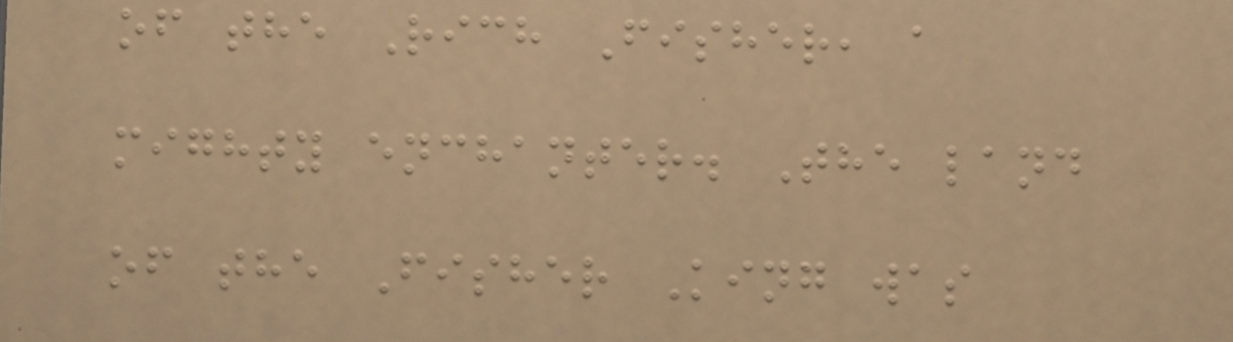of the Rich Fisher, a
mighty enchanter. The land
of the Fisher King was
